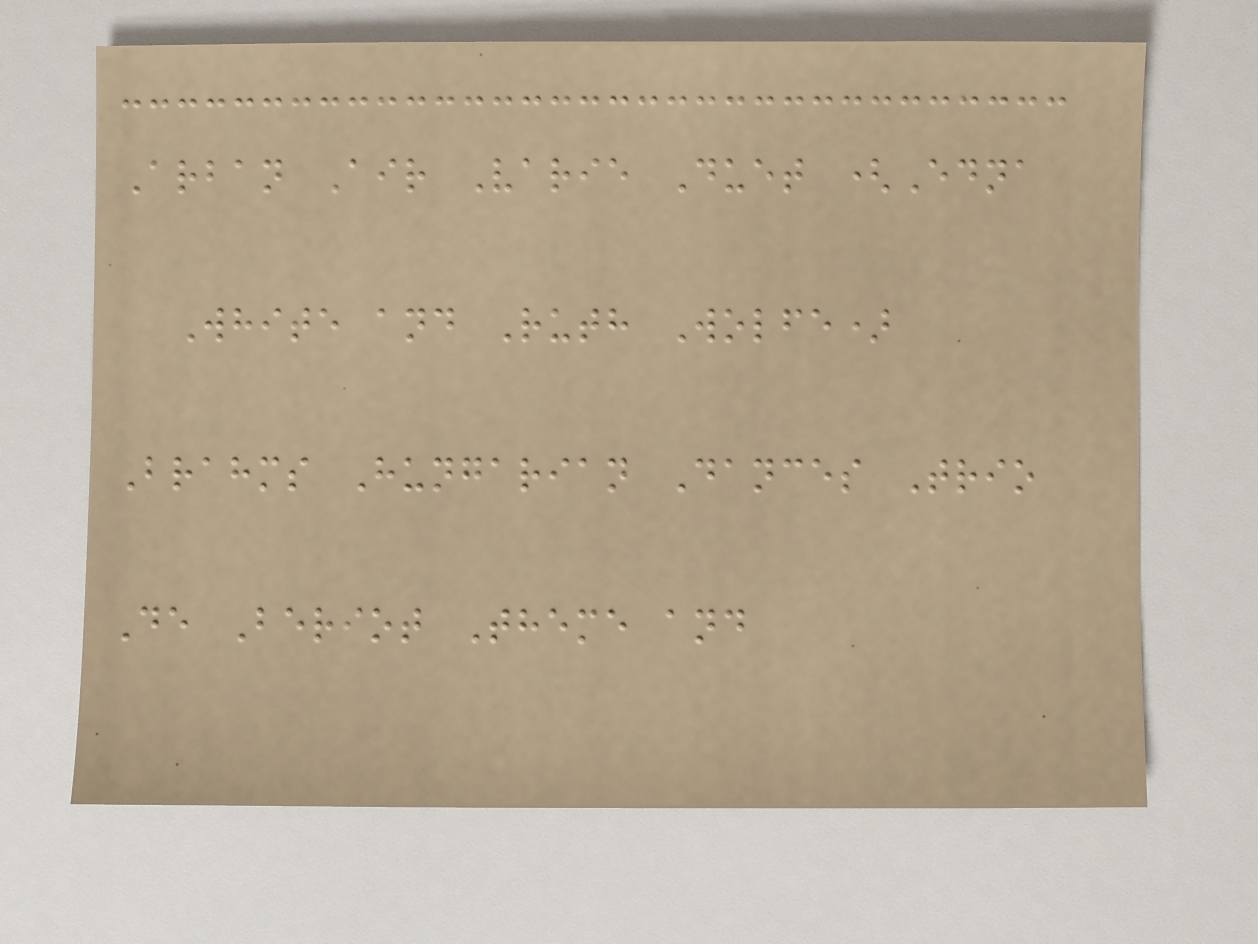Arban Air Varie Duet (Edna
White and Ruth Wolfe)
Brahms Hungarian Dances Trio
De Beriot Theme and
